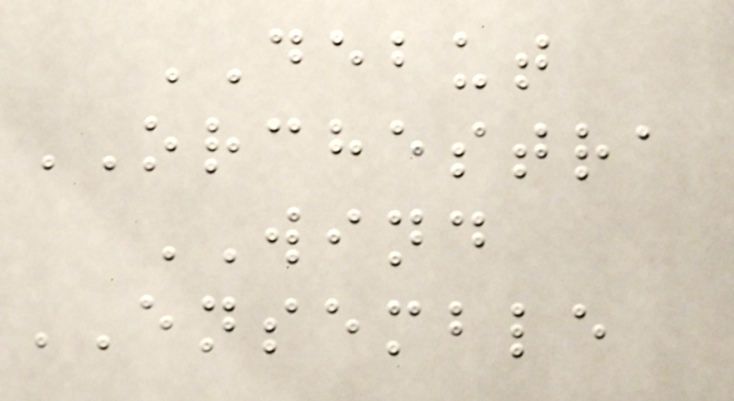DEBUT
ORCHESTRA
WIND
ENSEMBLE
